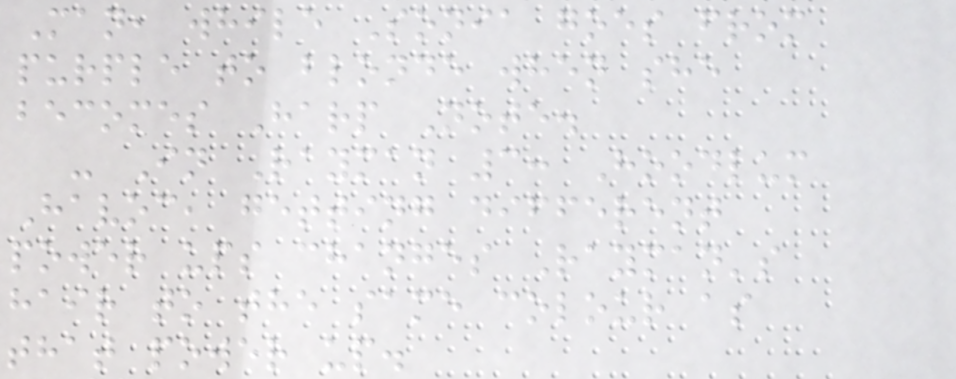Man, while Sonia goes from
purple to blonde when she
becomes Harp Note.
- In Rayman 3: Hoodlum
Havoc, getting different
power ups changes Rayman's
hair to the same colour as
that power up.
